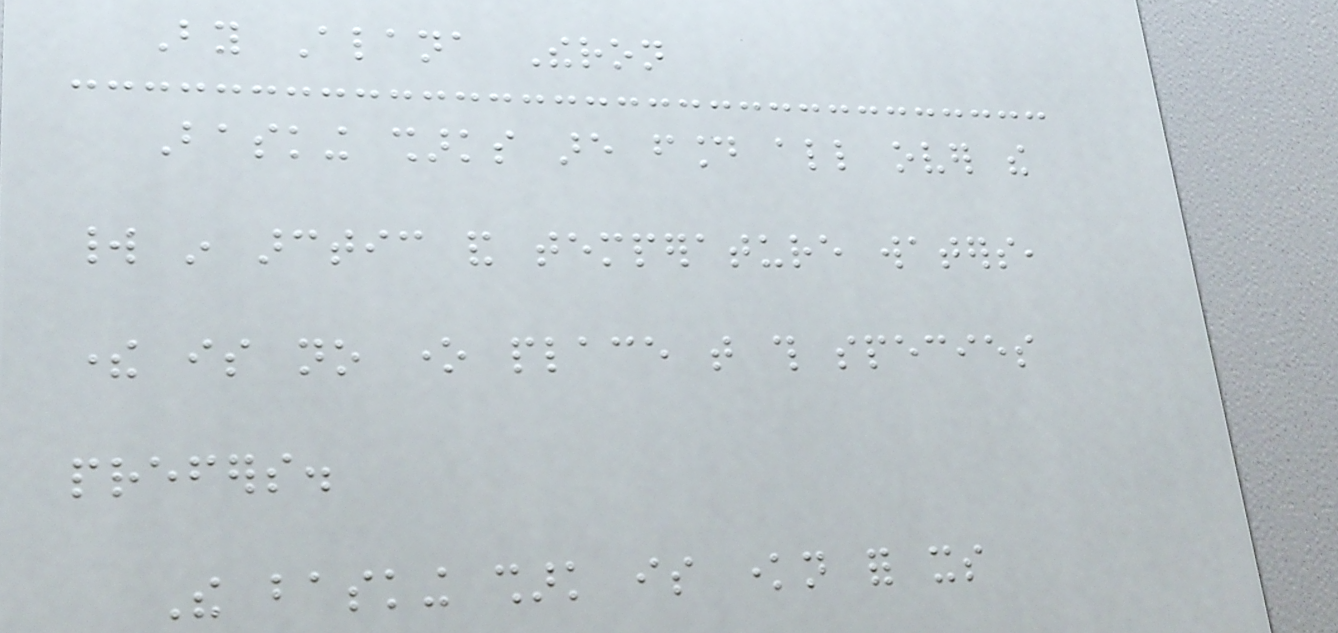By Alana Theron
Basking sharks are found all over the
world in arctic and temperature waters,
there is no one place that this species
prefers.
The basking shark is known for its
